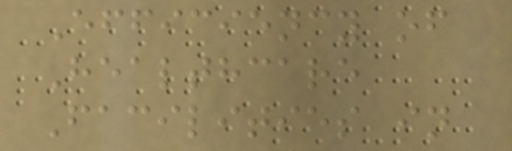Efficiency of
Healthcare
Facilities in
